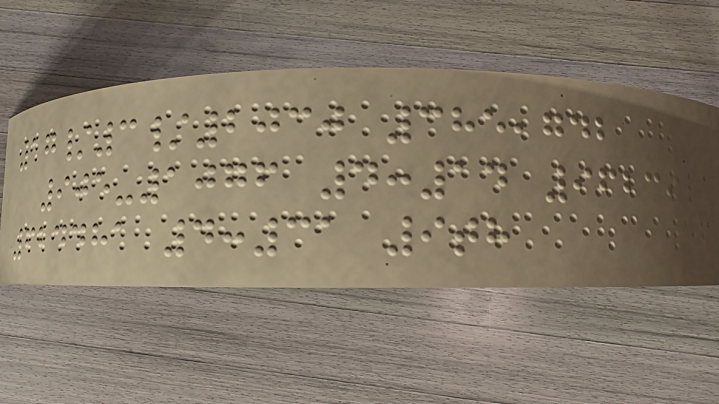17/3/2030 385,742
905-1076 4:14 96239
624481 4:31 9th
